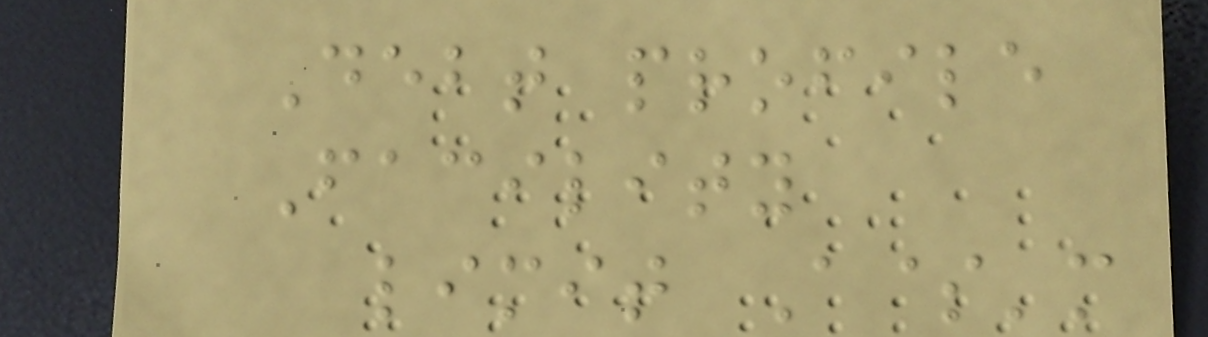Debt profile
Facility
limit A$'m
